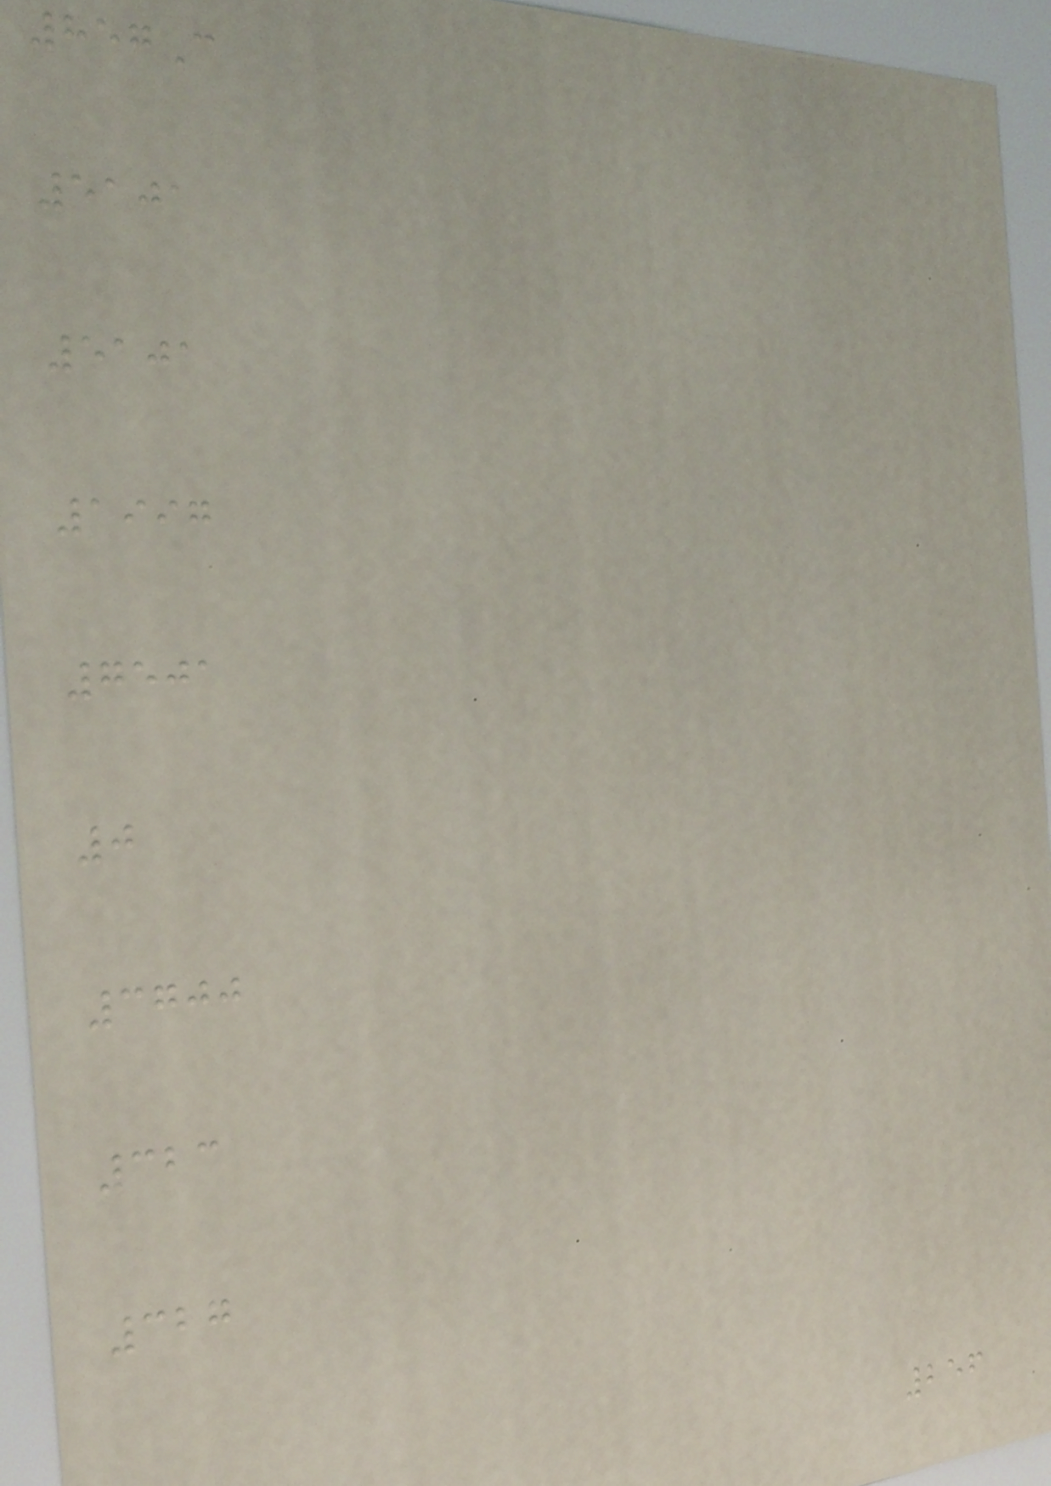857C
5101
5101
1997
7501
0
3700
323
327
256
